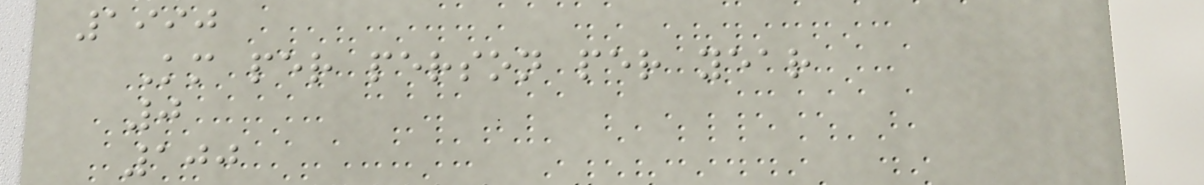1990
Km per person per year
0
100
